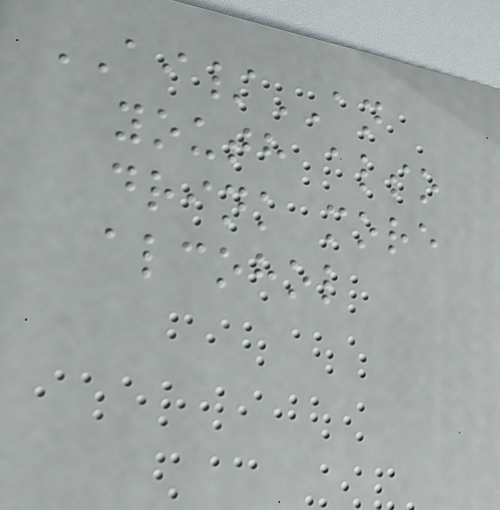AI/AN
youth also
drink more
alcohol
